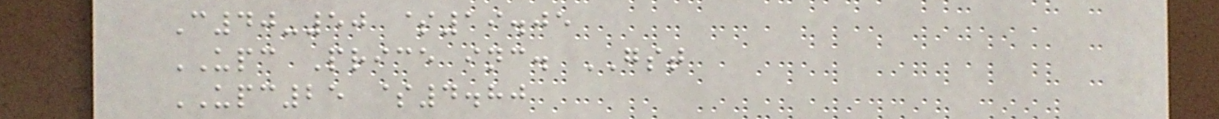C40-50 $19.05
UPC Price inc. GST
UPC25 $4.80
